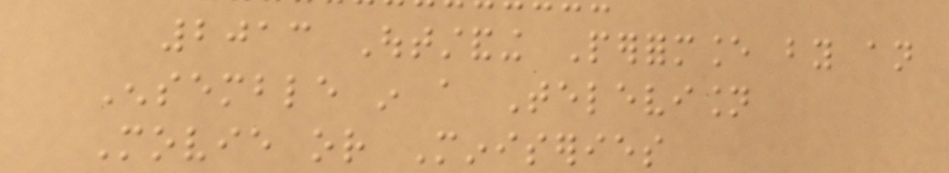2013 Outstanding Performance by an
Ensemble in a Television
Movie or Miniseries
